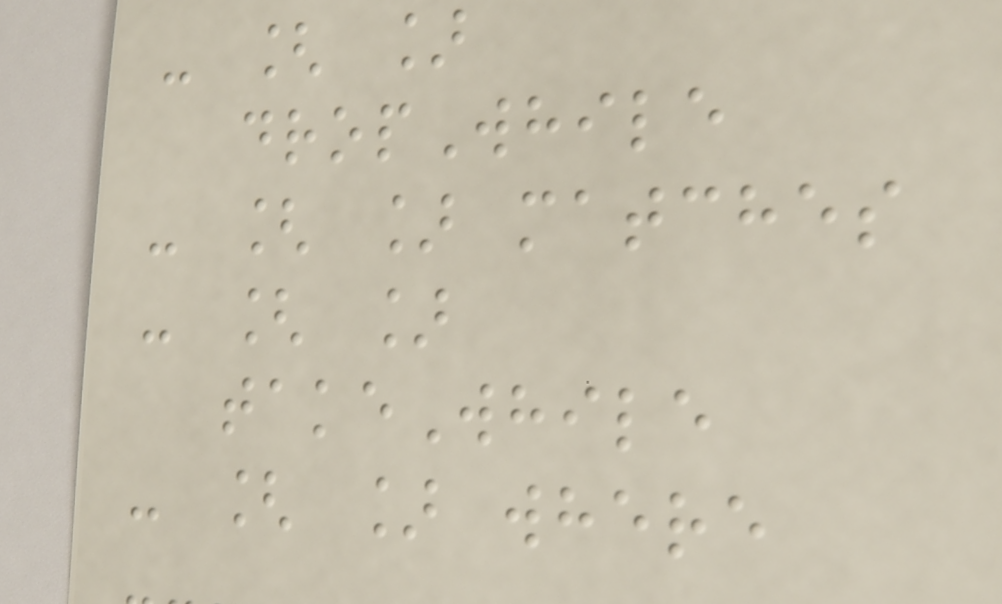- [ ]
dropWhile
- [ ] matches
- [ ]
takeWhile
- [ ] where
